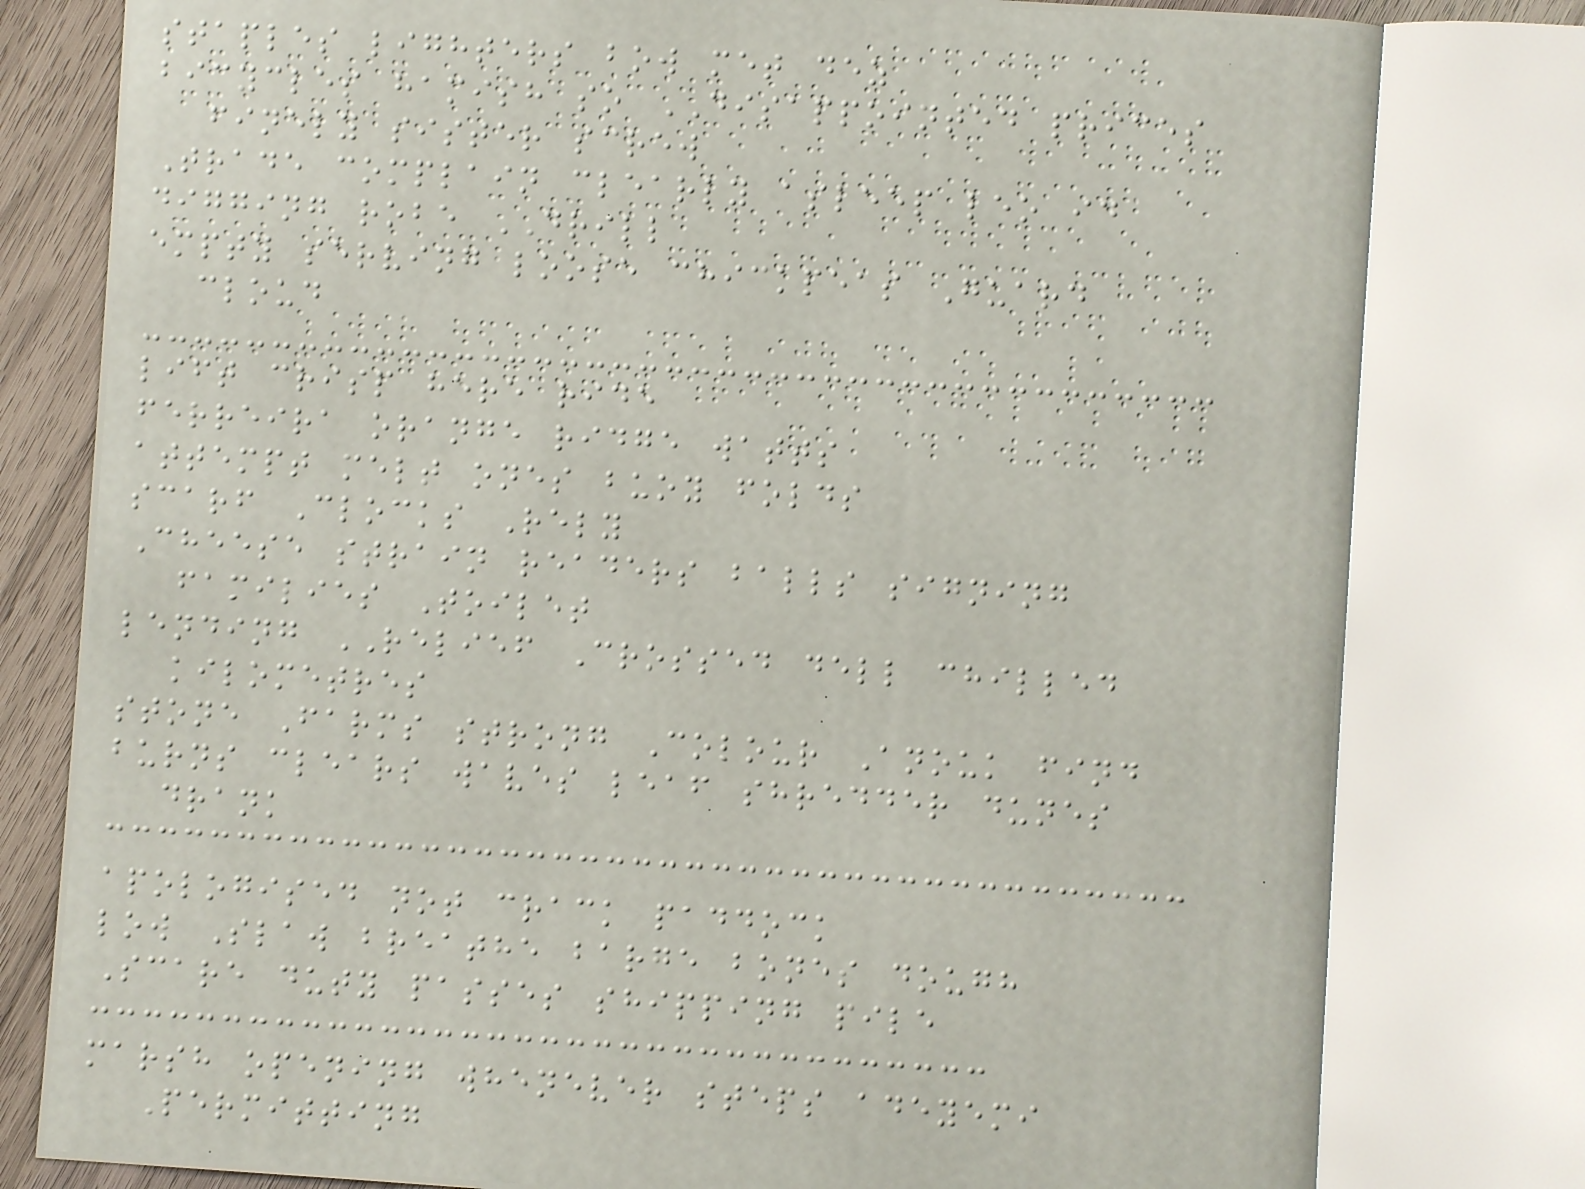staples lighters bow met dez
bicycles hamish so DISAPPOINTED prices
finely sister screw
Trade complain clearly asleep leo id
digging robe DRILL
empty serving loose chickpeas Guard
cloud
lift crisp here ride
ferreira orange ridge watts
attempt melt ones buoy folds
scarf Clocks Rely
Cheese strain readers balls signing
families Toilet
lending RELIEF Crossed dell chilled
kilometres
stone Farms strong Colour Anouk find
burns clears waves leaf shredder dunes
drank
apologised not crack paddock
low Slaw breathe barge bones dough
Scare duty passes shipping pile
marsh opening whenever steps adeyemi
Permitting
